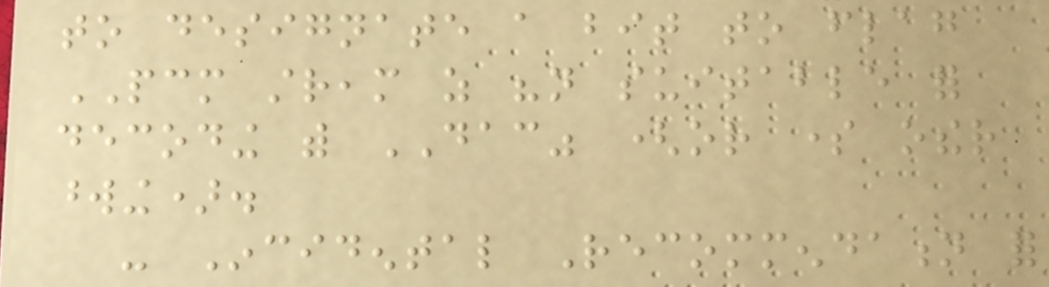to designate a bit to flag
PCM stream as "not suitable for
decoding with DAC" (or some other
wording).
- Incidental Recommendation for
